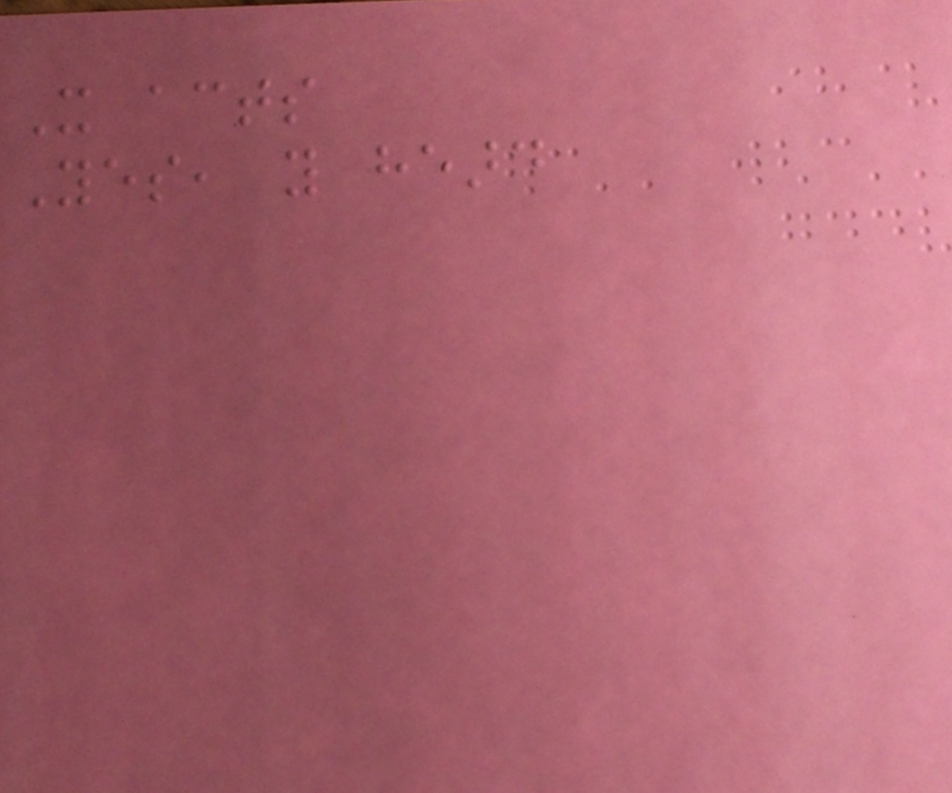It acts
Yes, you heard
